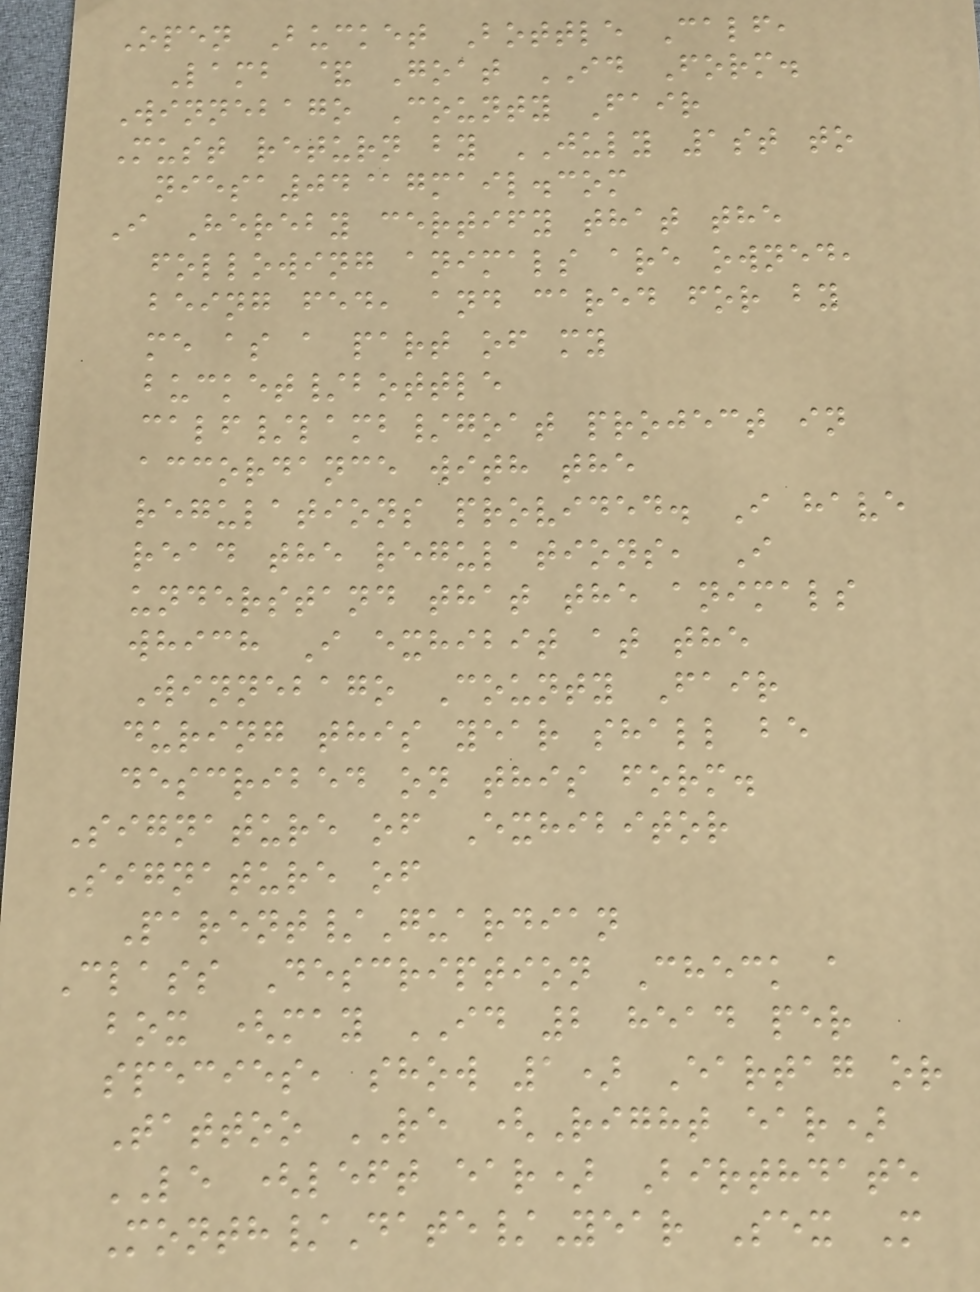Open Bucket Bottle Calf,
Lamb & Goat ID Form.
Winnebago County Fair
Must return by JULY 1st to
niesa04@gmail.com
I Hereby certify that the
following animals are owned,
being fed, and cared for by
me as a part of my
bucket/bottle
calf/lamb/goat project in
accordance with the
regulations provided. I have
read the regulations, I
understand that the animals
which I exhibit at the
Winnebago County Fair
during this year shall be
described on this form.
Signature of Exhibitor
Signature of
Parent/Guardian
Class Description Check a
box (may ID 2 head per
species, show 1) Eartag or
Tattoo RE (Right ear)
LE (left ear) Birthdate
Month/Date/Year Sex M
